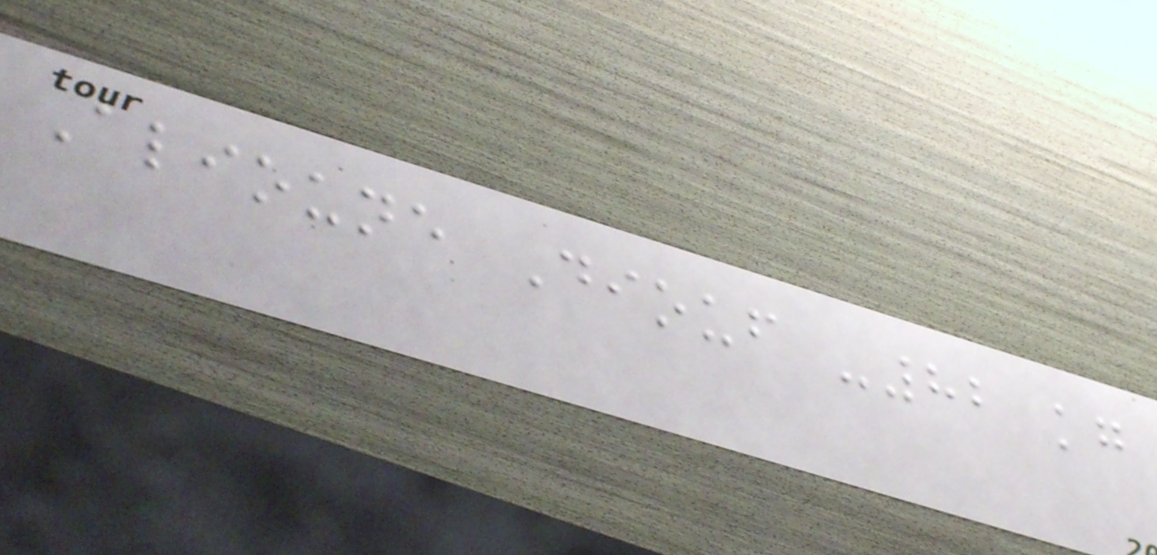Alioune Diouf -82 kg
